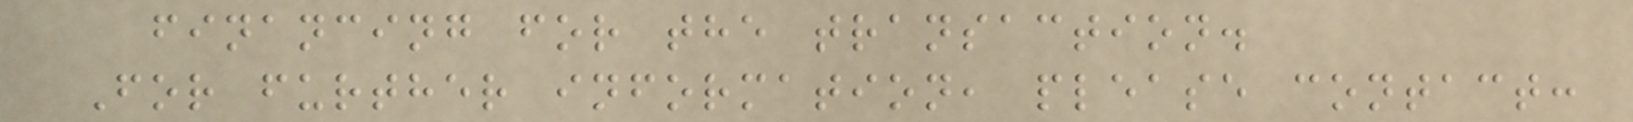financing for the transaction.
For further information, please contact:
